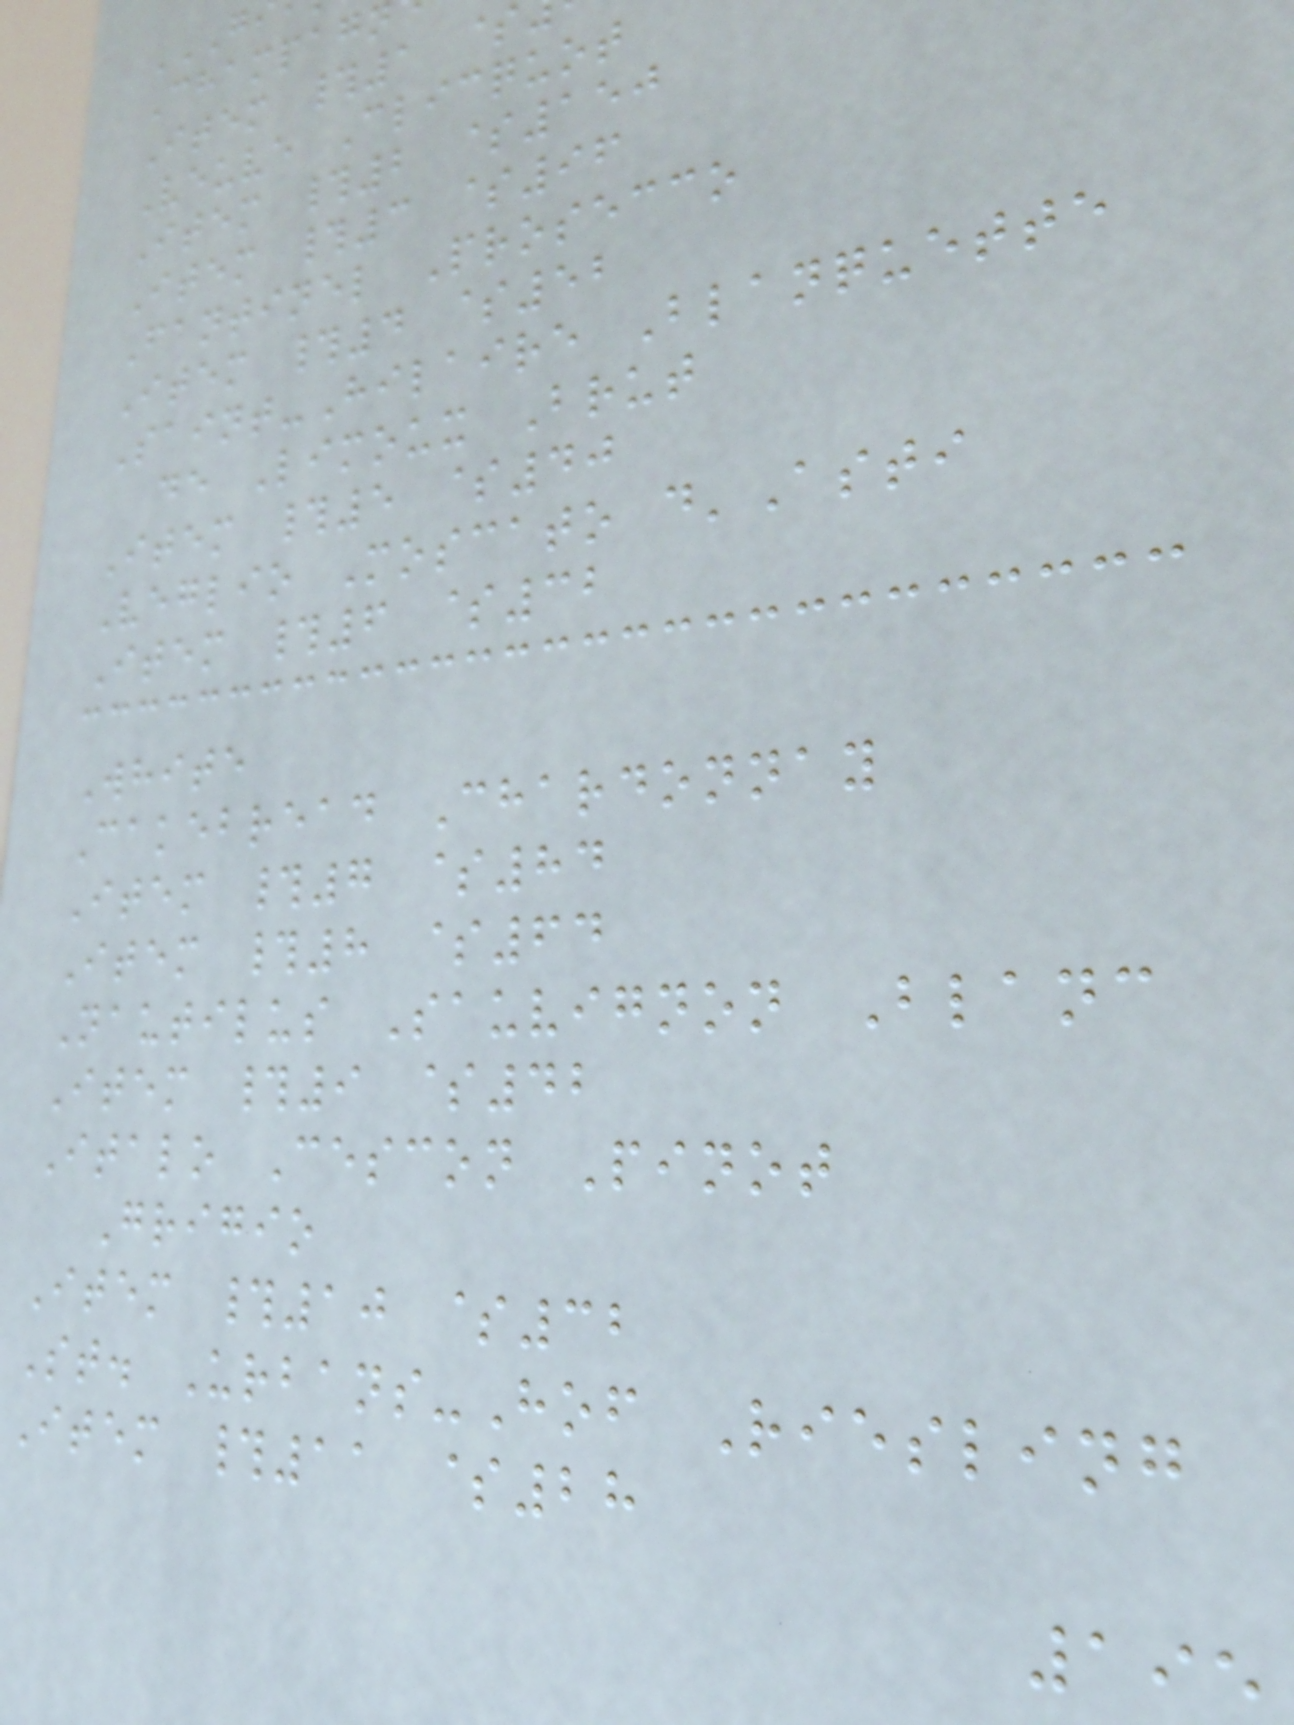Champagn
Item #1 $
Veuve Clicquot
Item #2 $150
Item #3 $96
Fantinel Prosecco
Item #4 $52
Saint-Hilaire Blanquette
de Limoux Brut
Item #5 $40
Veglio Moscato d'Asti
Item #6 $32
White
Cakebread Chardonnay
Item #7 $84
Item #8 $64
Nautilus Sauvignon Blanc
Item #9 $42
Italo Cescon Pinot
Grigio
Item #10 $32
St. Urbans-Hof Riesling
Item #11 $28
